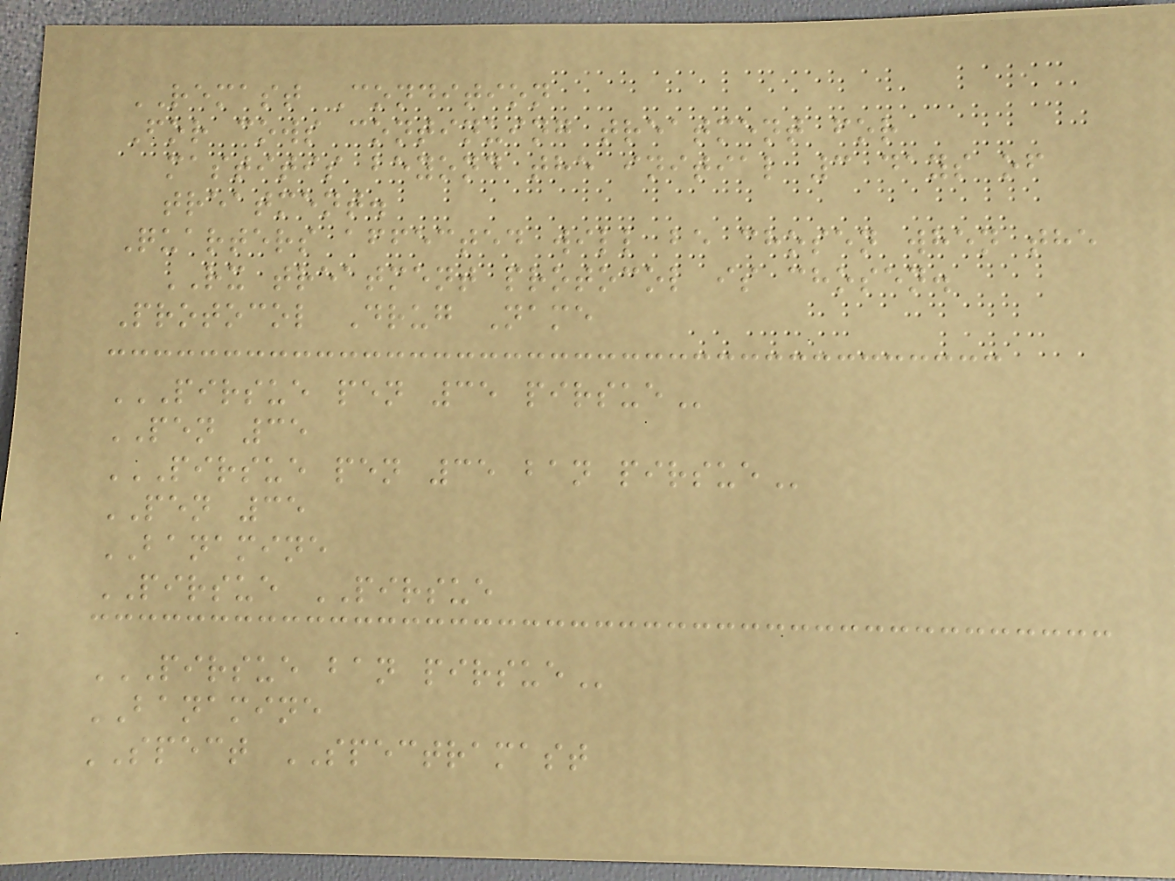REMAST Condition
For cows continuing treatment for
mastitis beyond the initial 3 days of
treatment.
Quarters affected will be chosen when the
RX treatment protocol is chosen.
Protocol Drug Name
PIRSUE PEN 35 PIRSUE
PEN 35
PIRSUE PEN 35 BAN PIRSUE
PEN 35
BANAMINE
PIRSUE PIRSUE
PIRSUE BAN PIRSUE
BANAMINE
SPECT SPECTRAMAST
